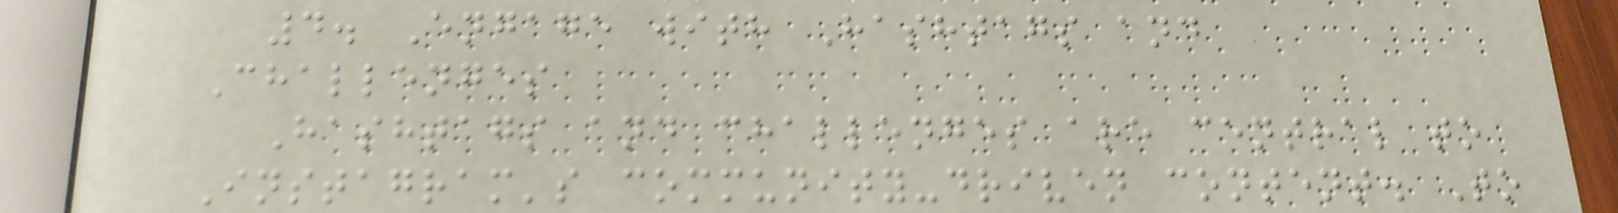4. Engage with Hashtags and
Challenges
Hashtags and challenges are central to
Instagram's community-driven content. To
